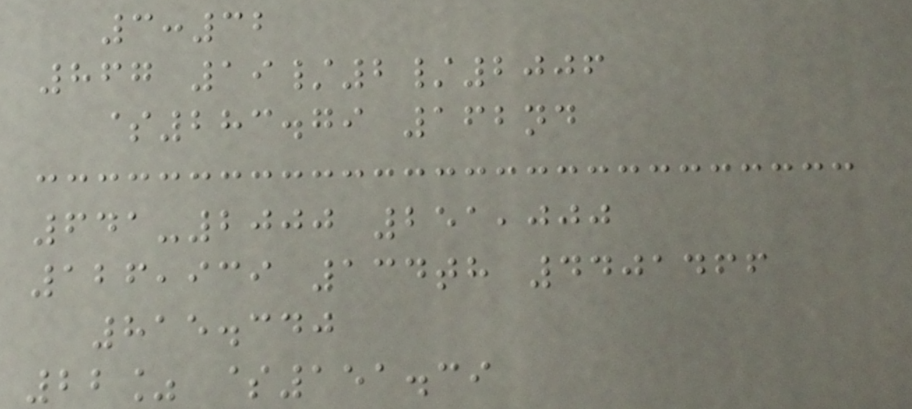3:32
867 19/2/2006
$283.79 162nd
641-2000 251,000
126,939 134th 4401466
815.340
22% $151.39
